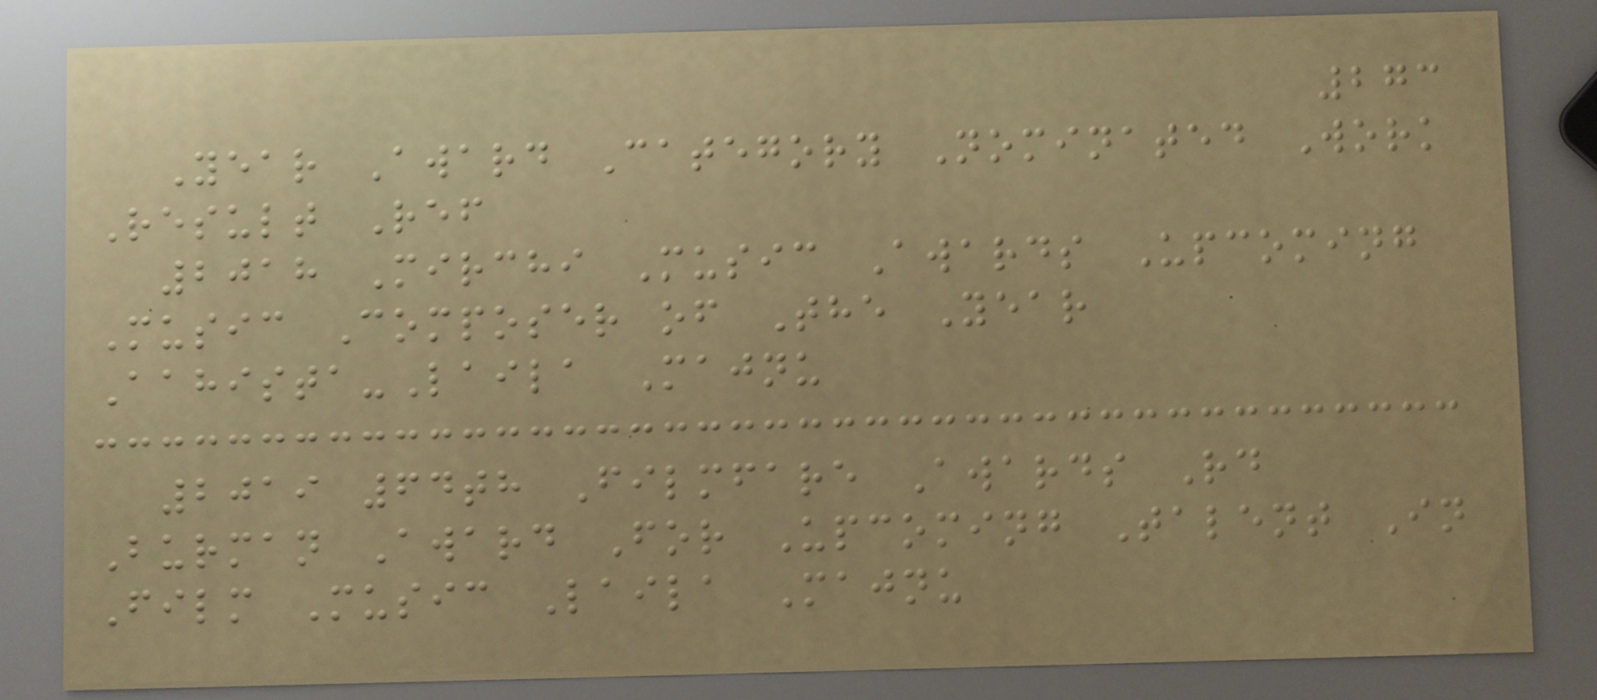273
Year Award Category Nominated Work
Result Ref
2018 Mirchi Music Awards Upcoming
Music Composer of The Year
Aahista-Laila Majnu
2019 64th Filmfare Awards Rd
Burman Award For Upcoming Talent In
Film Music Laila Majnu
